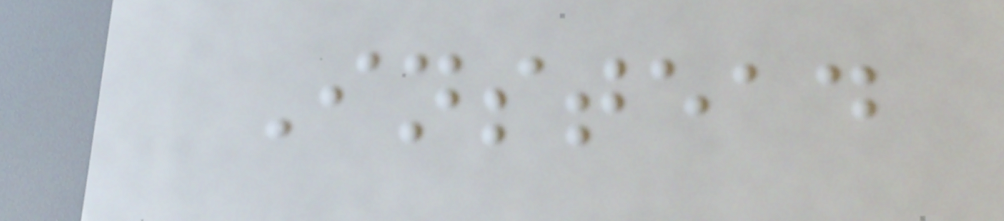Instead
